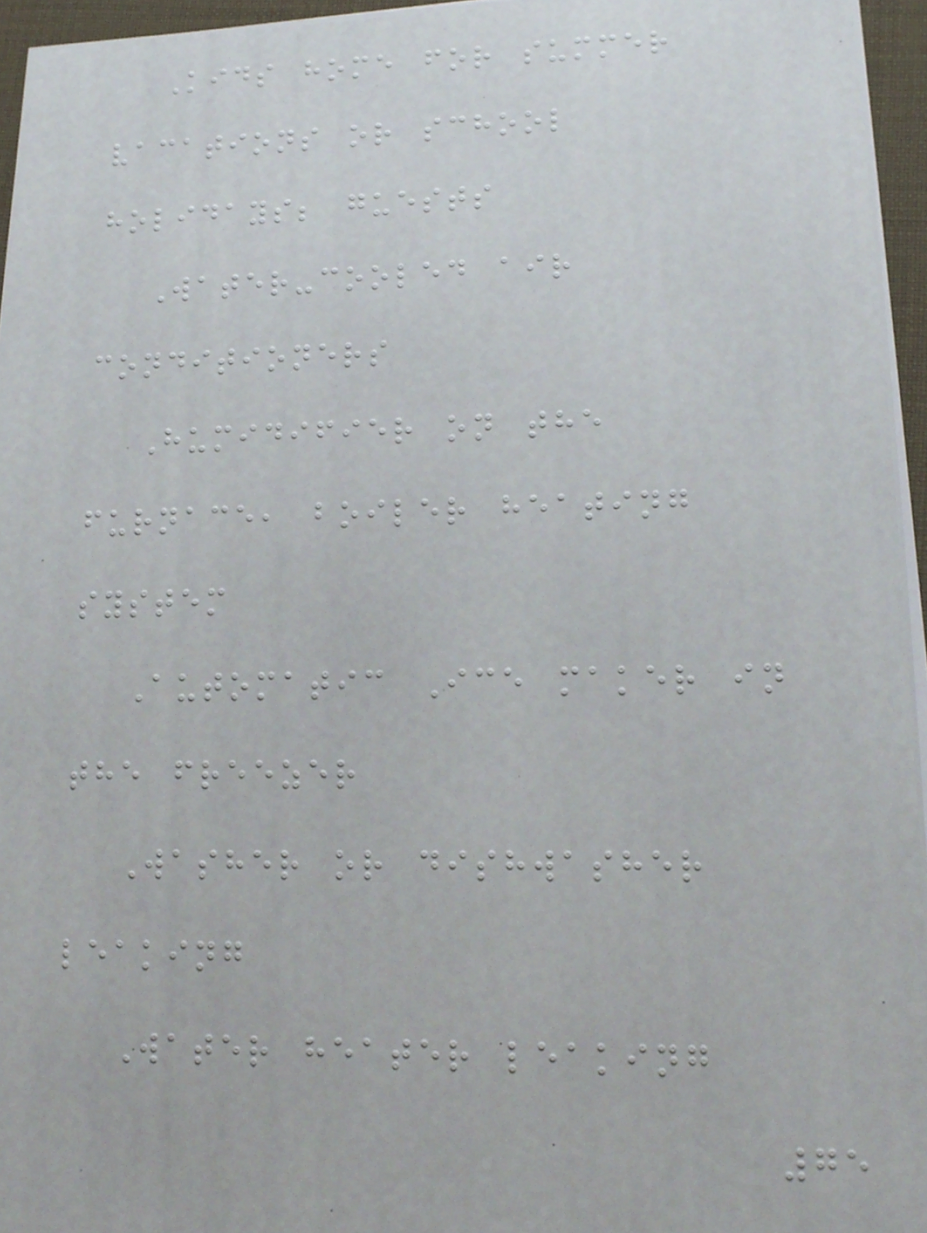Kids home for summer
vacations or school
holidays; guests
Water-cooled air
conditioners
Humidifier on the
furnace, boiler heating
system
Automatic Ice maker in
the freezer
Washer or dishwasher
leaking
Water heater leaking
75
